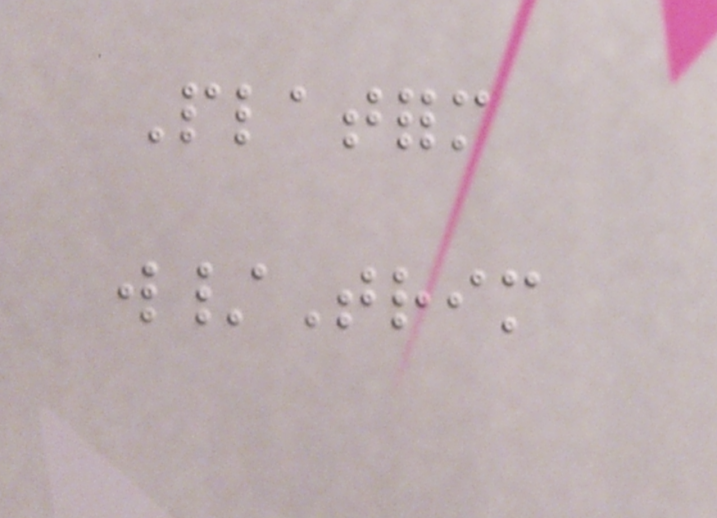Platform
w/Trim
